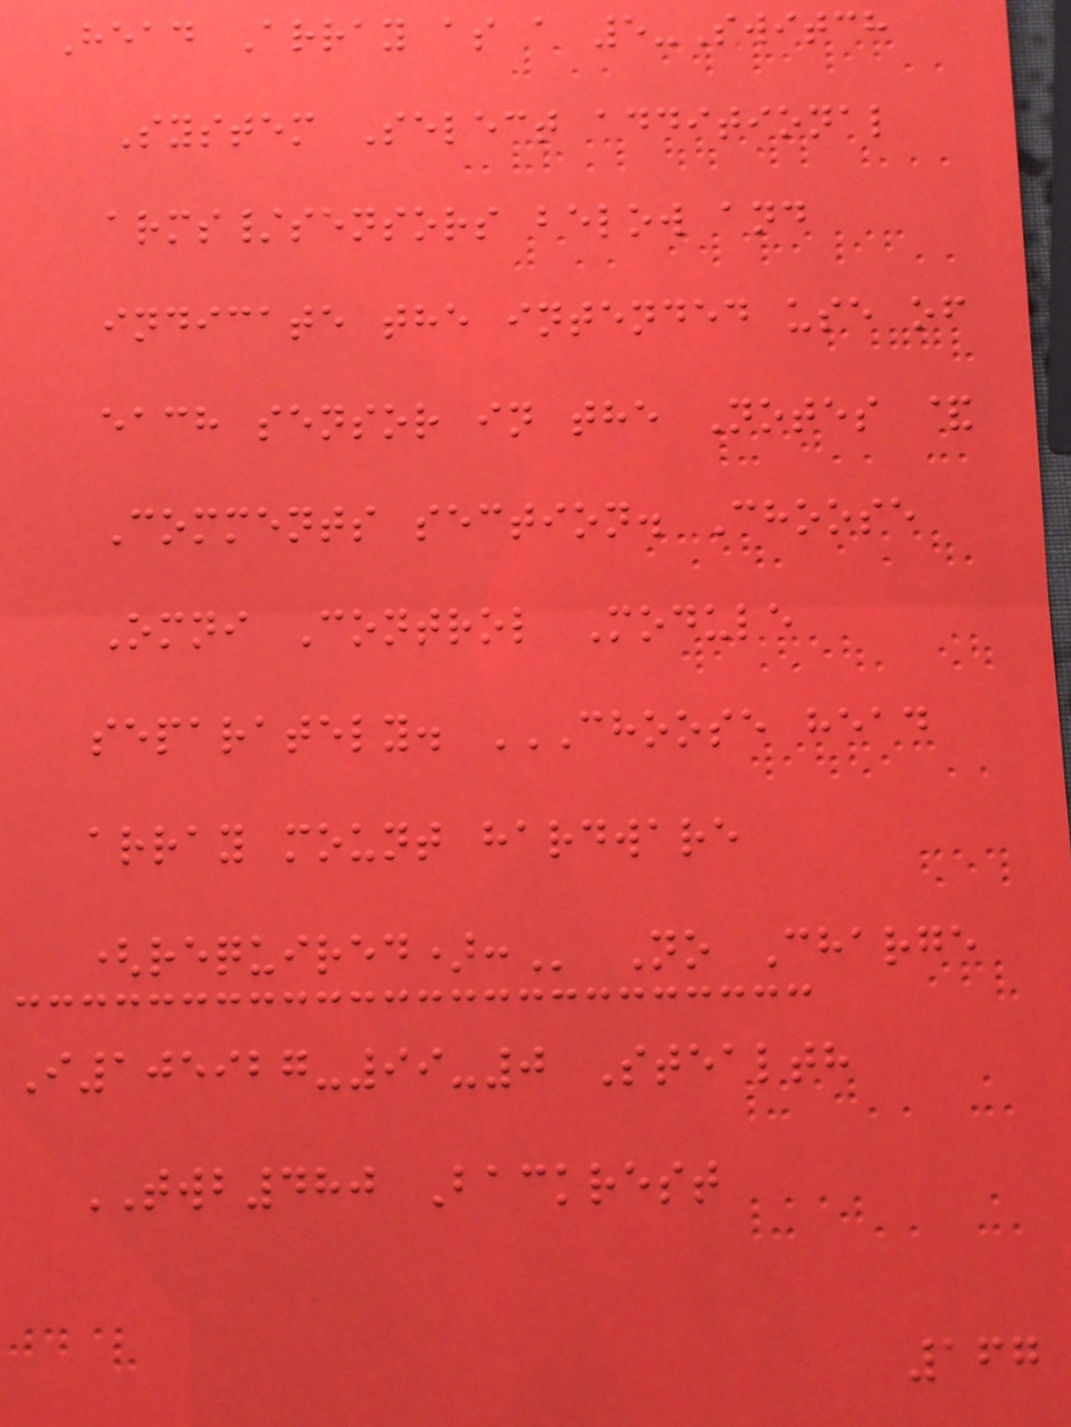Head Array as a 5-Switch
System Select additional
arms/sensors below and
indicate the intended use of
each sensor in the Notes &
Comments section. Choose
Omni Control Module
separately. CHOOSE HEAD
ARRAY MOUNT HARDWARE
(REQUIRED): No Charge
I105927-99-0 Stealth
TWB480 Backrest
167
